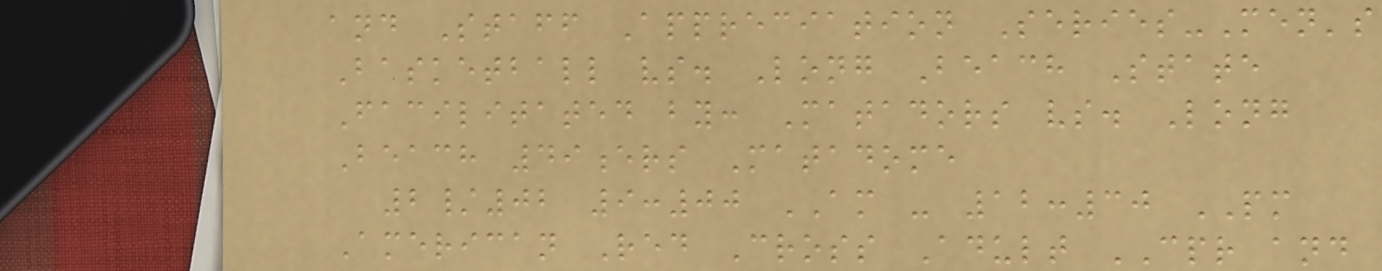and Staff Appreciation Series-Men's
Basketball vs. Long Beach State
Facilitated by: Matadors vs. Long
Beach 49ers Matadome
2/02 9:00 AM - 12:30 PM
American Red Cross Adult CPR and
